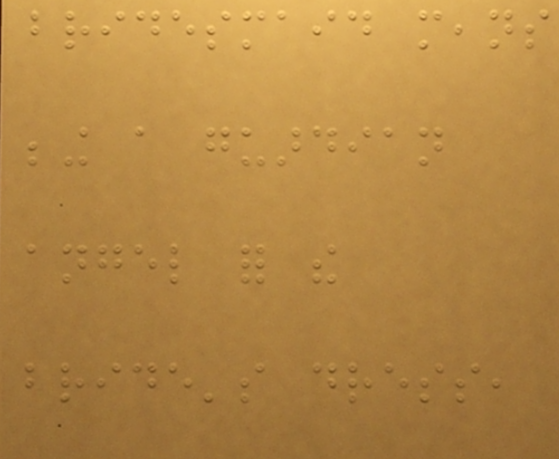bridesmaid means
being a guardian
angel for the
bride's dress,
